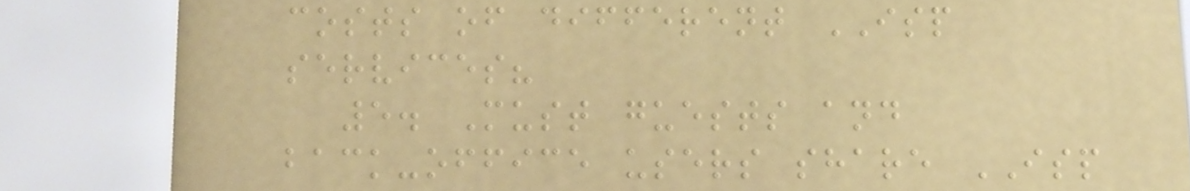costs of different ISP
services?
5. Must guests and
back-office users share ISP
